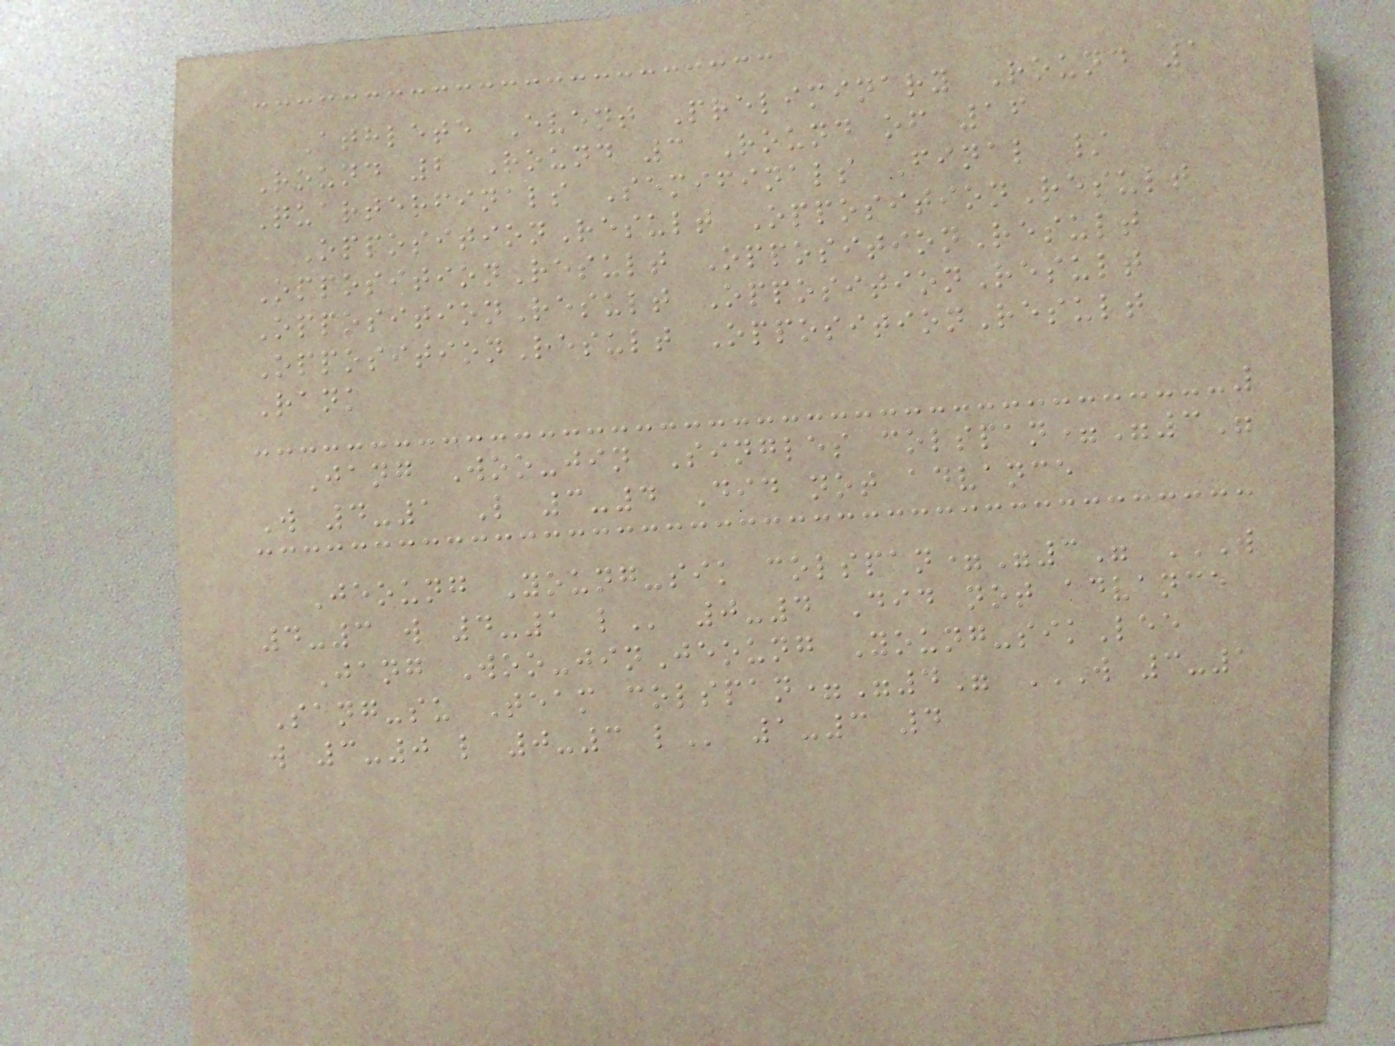Athlete Event Preliminary Round 1
Round 2 Round 3 Round of 16
Quarterfinals Semifinals Final /
OppositionResult OppositionResult
OppositionResult OppositionResult
OppositionResult OppositionResult
OppositionResult OppositionResult
Rank
Jang Woo-jin Singles colspan="3"
W 4-1 L 3-4 Did not advance
Jeoung Young-sik colspan="3" W
4-3 W 4-1 L 0-4 Did not advance
Jang Woo-jinJeoung Young-sikLee
Sang-su Team colspan="4" W 3-1
W 3-0 L 0-3 L 1-3 4
